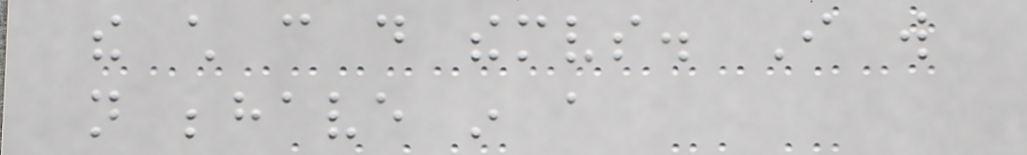the child can do themselves. I will
not behave in a
